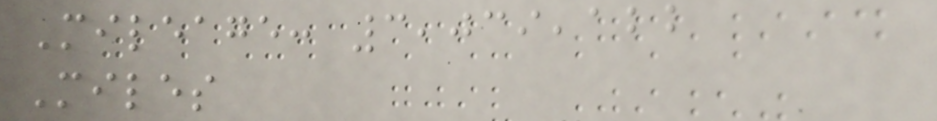Mileage: 3,039,122
Miles
